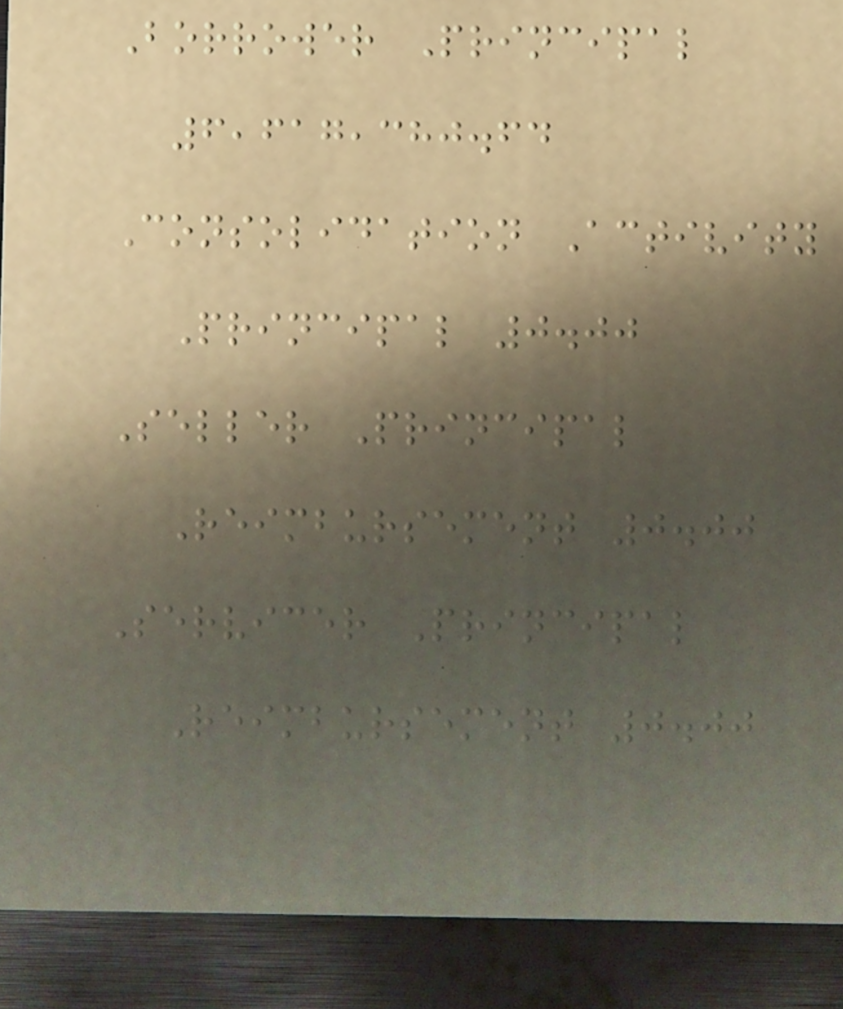Borrower Principal
6,617,380.64
Consolidation Activity
Principal 0.00
Seller Principal
Reimbursement 0.00
Servicer Principal
Reimbursement 0.00
